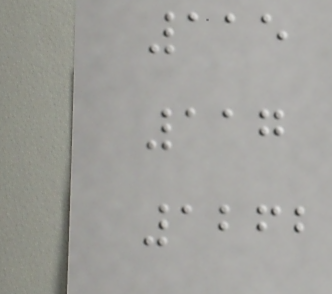115
117
1262
